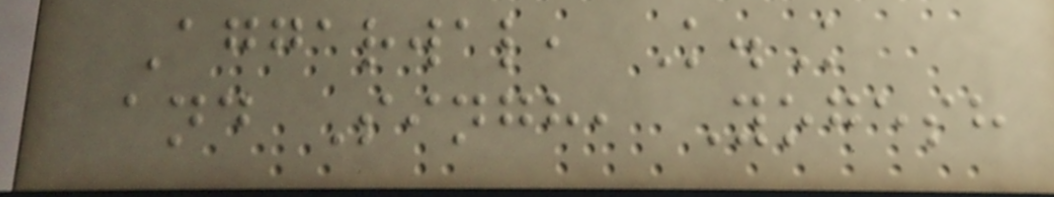Aggarwal, K.K
and Singh, Yogesh
